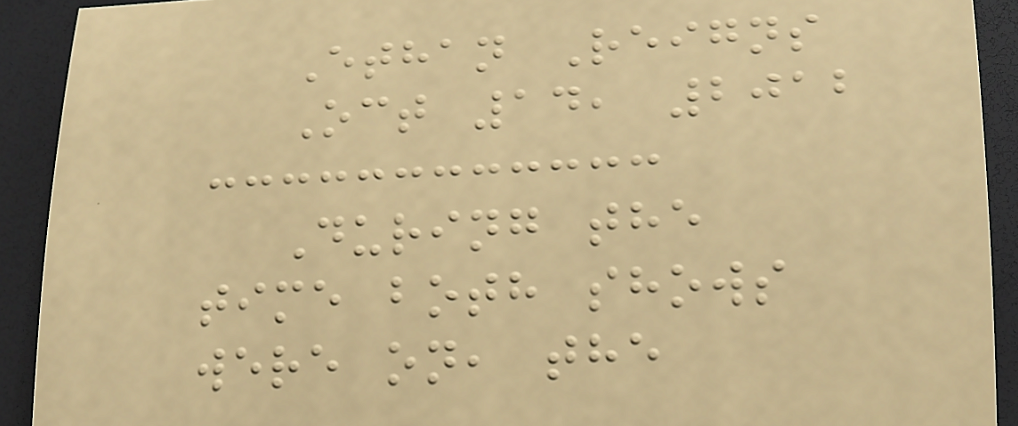Ethan Reigns
Oct 14, 2012
During the
time both shows
were on, the
